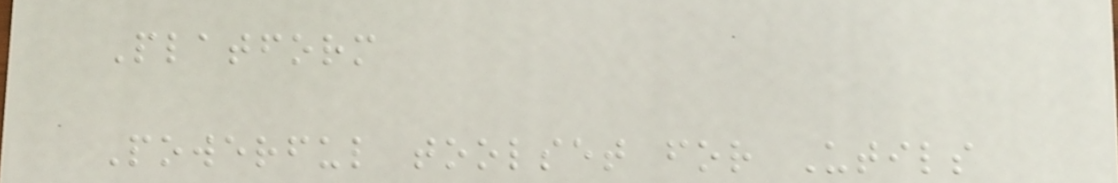Platform
Powerful toolset for Utils
